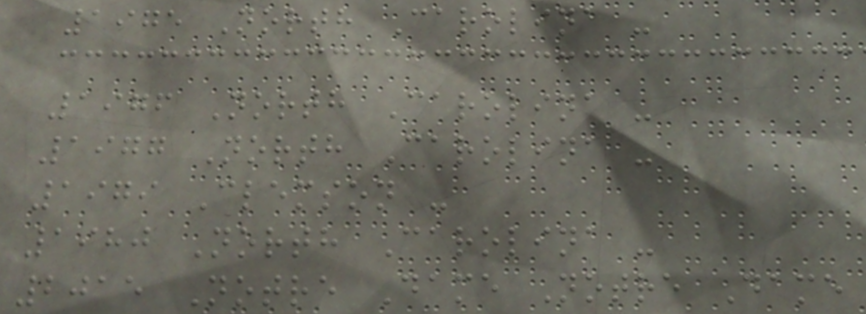1975 North Carolina -
1976 North Carolina -
1977 North Carolina -
1979 Clemson -
1980 North Carolina -
2015 Notre Dame Notre Dame
